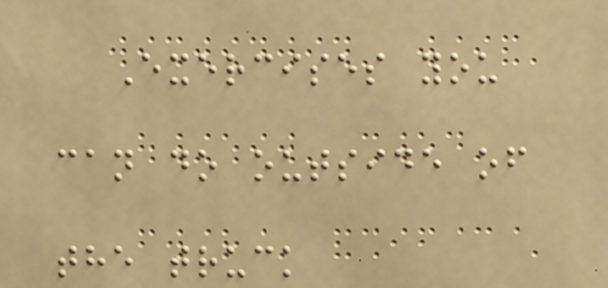Exercises you
can do outside of
the truck
